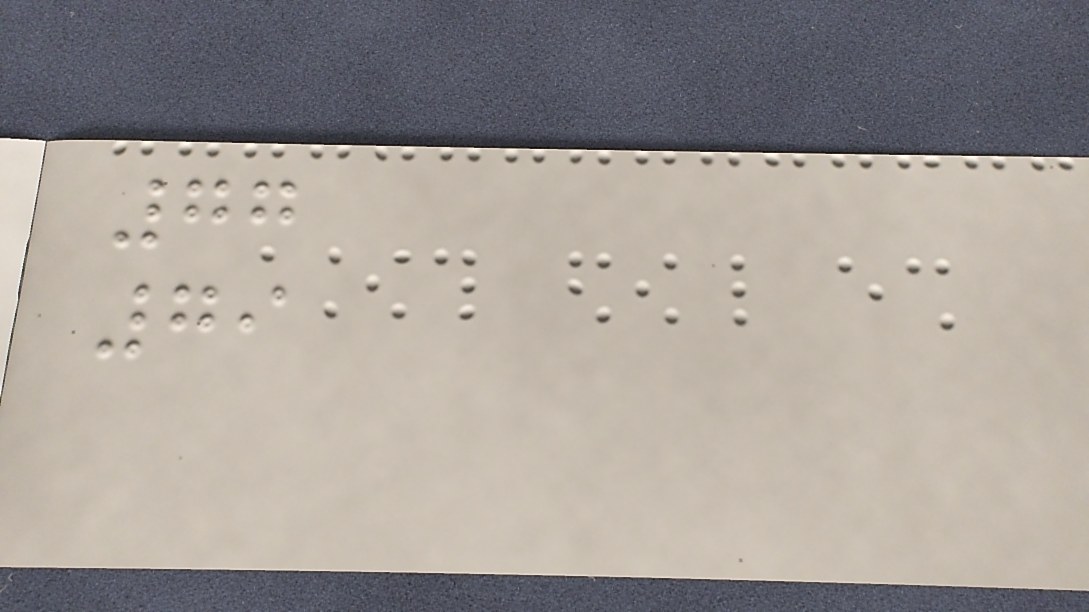77
79
